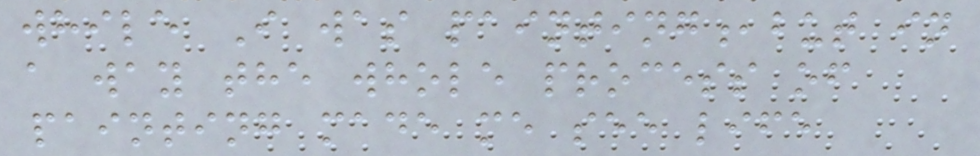while I was painting,but in
a way the whole process of
painting made me see life
